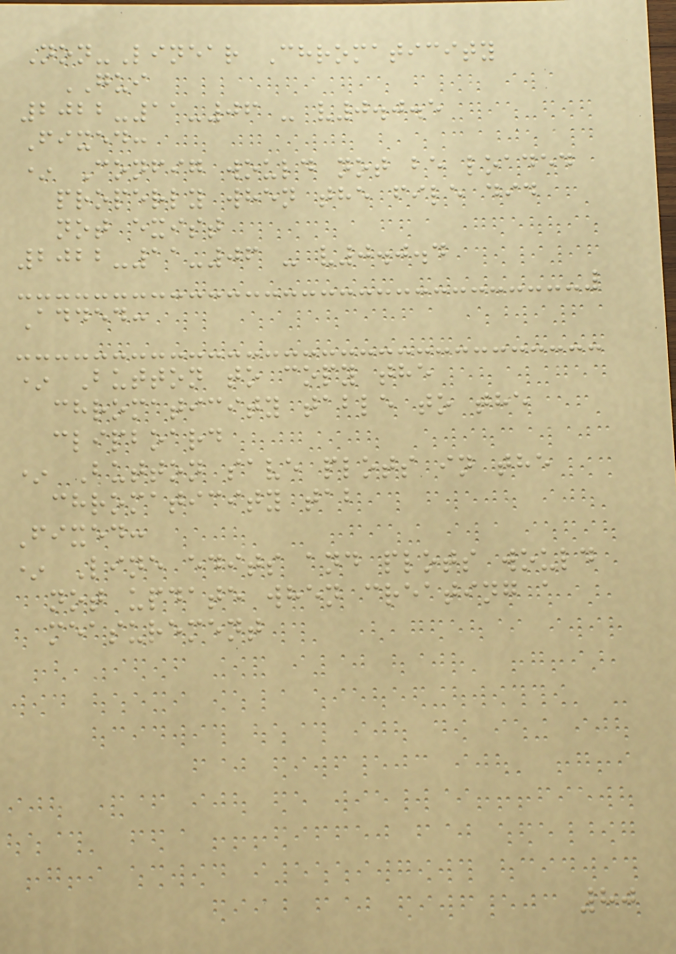Non-Linear Chromaticity
GUI
2022-11-06 - v0.0.5
Fixed:
* Config would not be loaded
properly when the file did
not exist
2022-11-06 - v0.0.4
Added:
* Button to copy the
chromaticity table to the
clipboard
* Button save plots in the
chromaticity tab
Fixed:
* Line edits and plots would
not update when creating a
measurement
80
